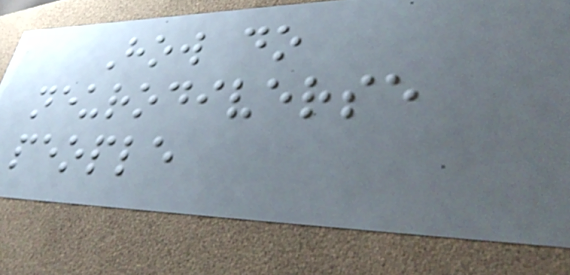How do
neurodiverse
people
